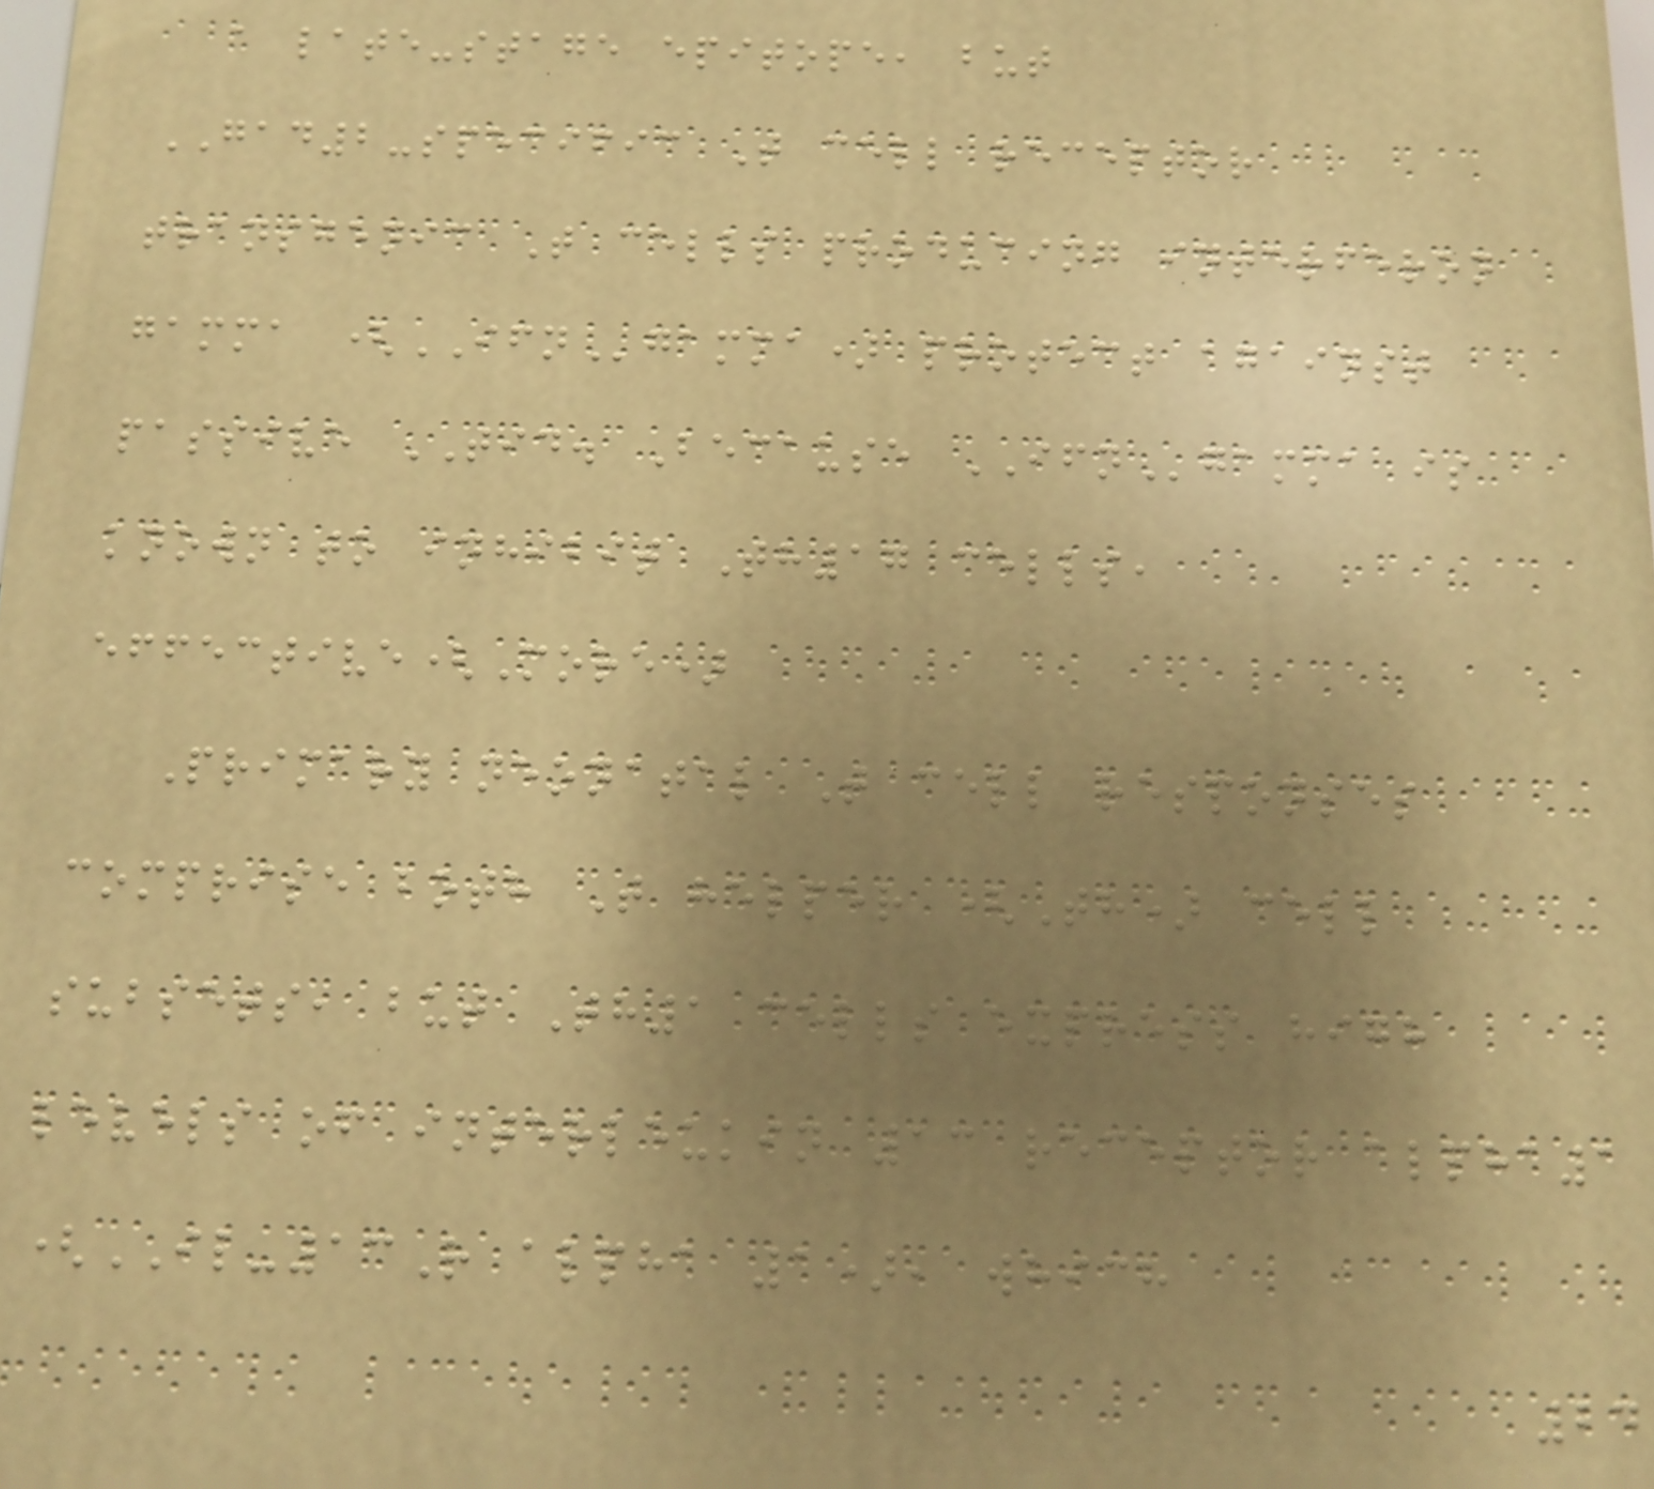a late-stage epitope, but
GAD2-specific T cell receptor
transgenic T cells producing interferon
gamma (IFNgamma) protect against
passive TID. Because IFNgamma is
known to inhibit Th17 cells,
effective(More)
Primary neonatal T cell responses
comprise both T helper (Th) cell
subsets, but Th1 cells express high
levels of interleukin 13 receptor alpha1
(IL-13R alpha 1), which
24
